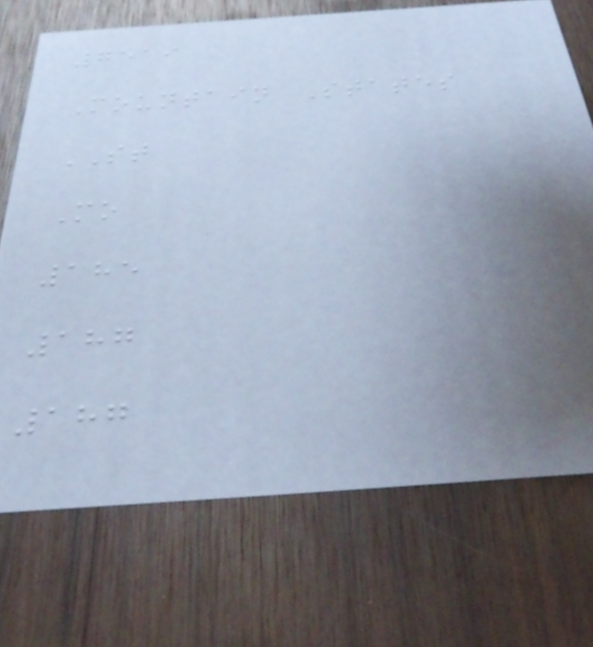7519
Mountain States
ST
Mo
185
187
187
